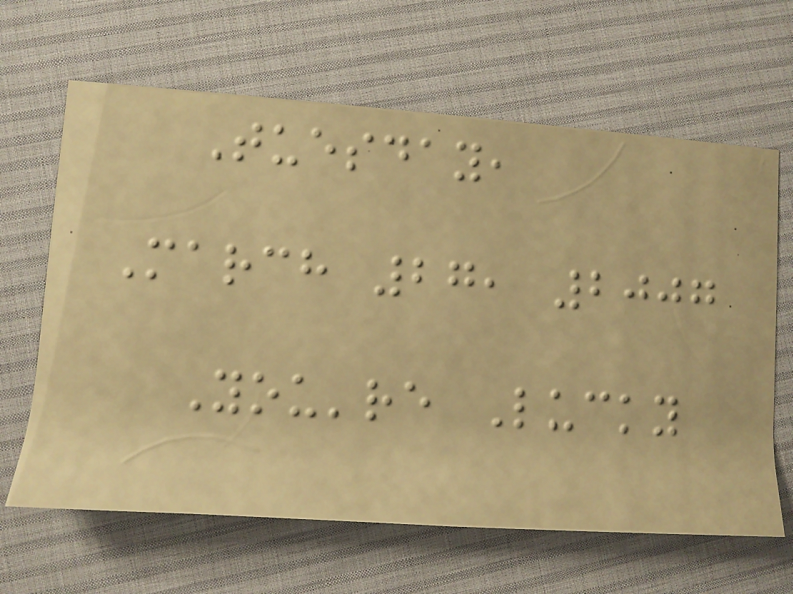Tuesday,
March 27, 2007
You're Lucky
